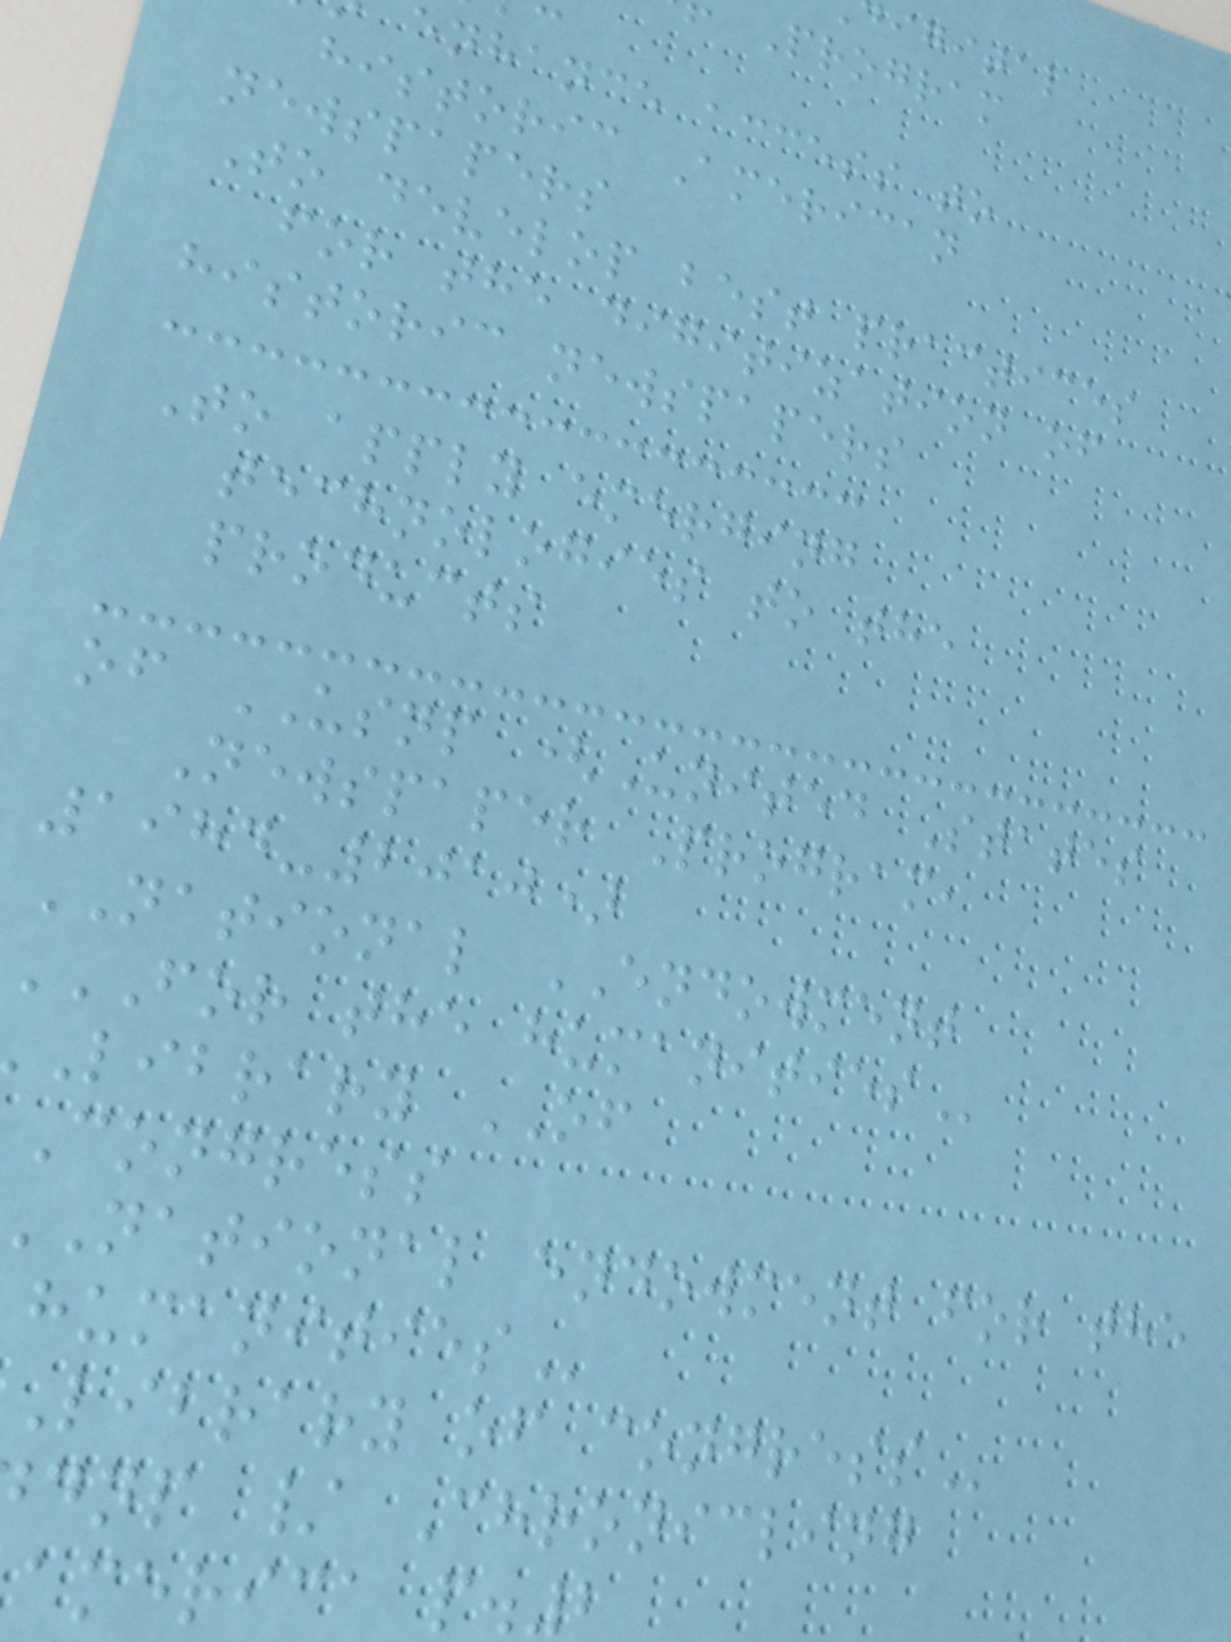igital
Program
enhance access to
historic American
newspapers
To develop best practices
for the digitization of
historic newspapers
To apply emerging
technologies to the
products
of USNP (United States
Newspaper Program,
1984-2010)
NATIONAL ENDOWMENT
FOR the
library OF
congress
national endowment for the
library of
dnp / Chronicling
america p.2
